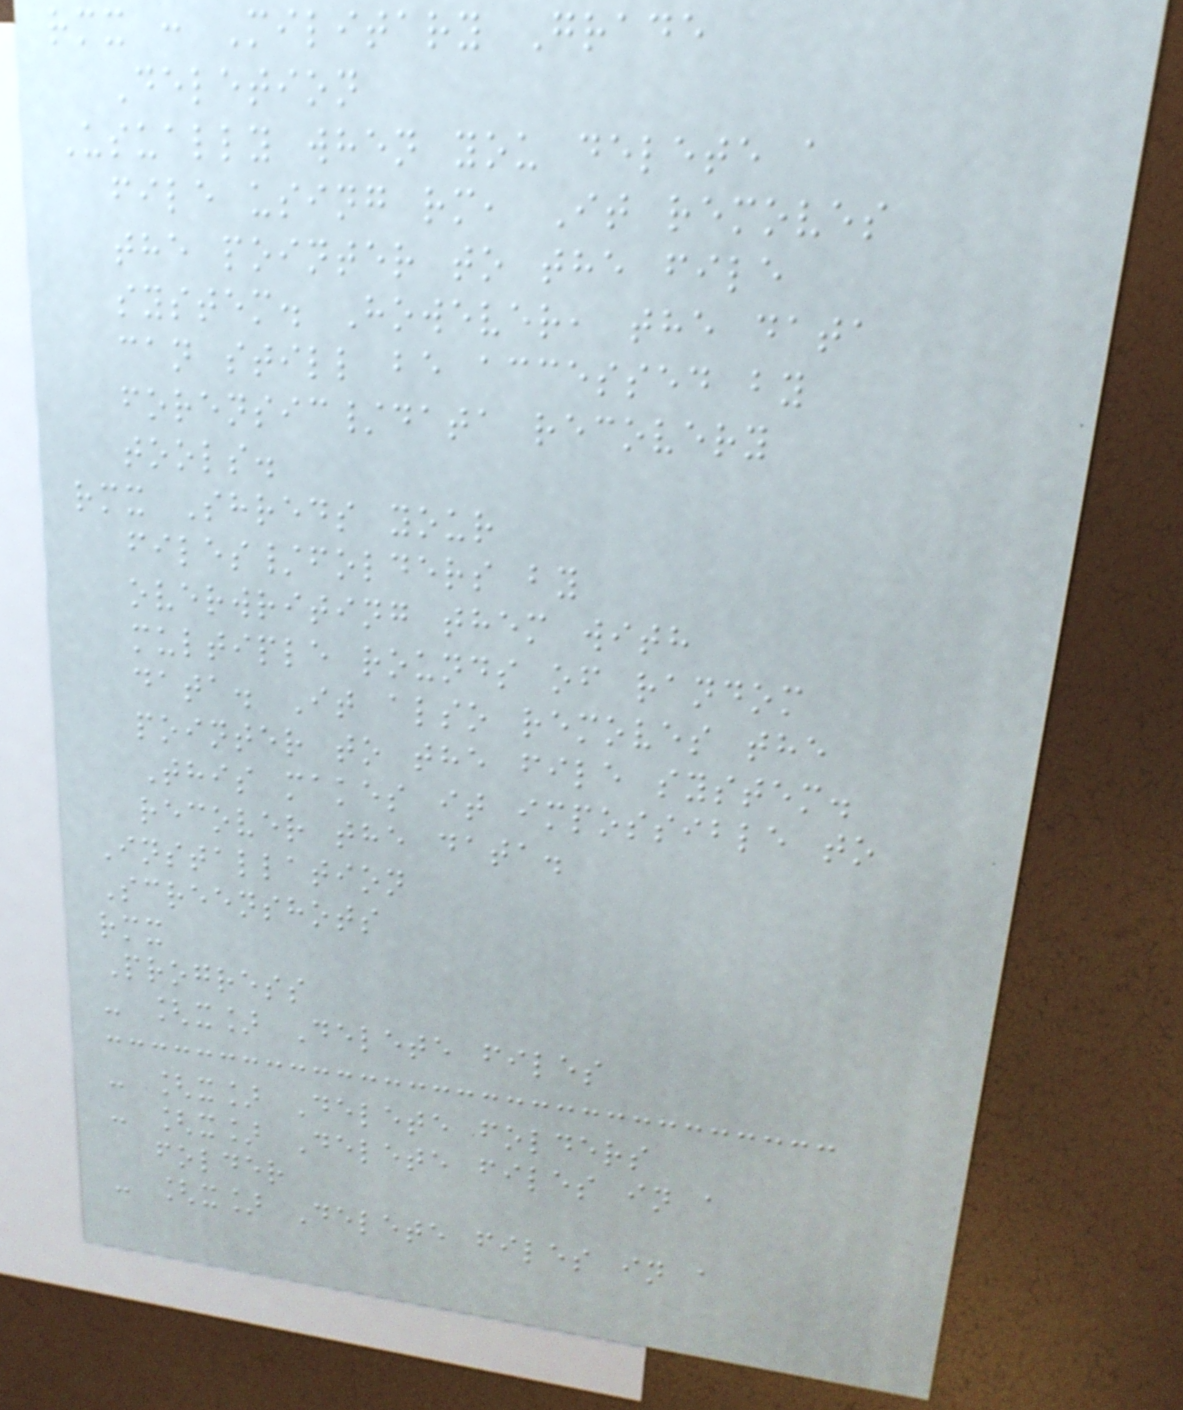rmx : Military Grade
Deletion
Usually when you delete a
file using rm, It removes
the pointer to the file
system. However, the data
can still be accessed by
forensic/data recovery
tools.
rmx Shreds your
files/folders by
overwriting them with
multiple rounds of random
data. It also removes the
pointer to the file system.
This makes it impossible to
recover the data.
Installation
Screenshots
rmx
Progress
- [x] Delete files
- [x] Delete folders
- [x] Delete files in a
folder
- [x] Delete files in a
